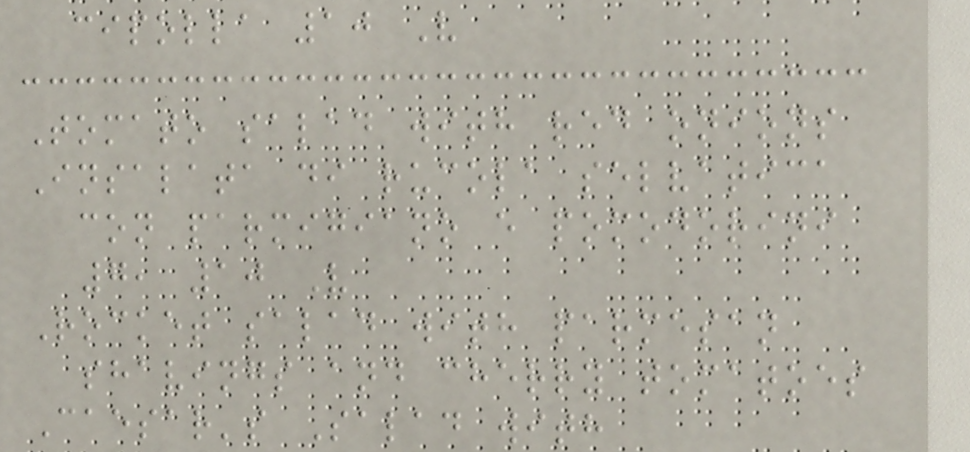cipolla 10 V
Tomato salad with red onions
Insalata di rucola selvatica
con parmigiano e pomodorini
7, 10 V
Rocket salad with parmesan
shavings and cherry tomatoes
Caesar's Salad with
